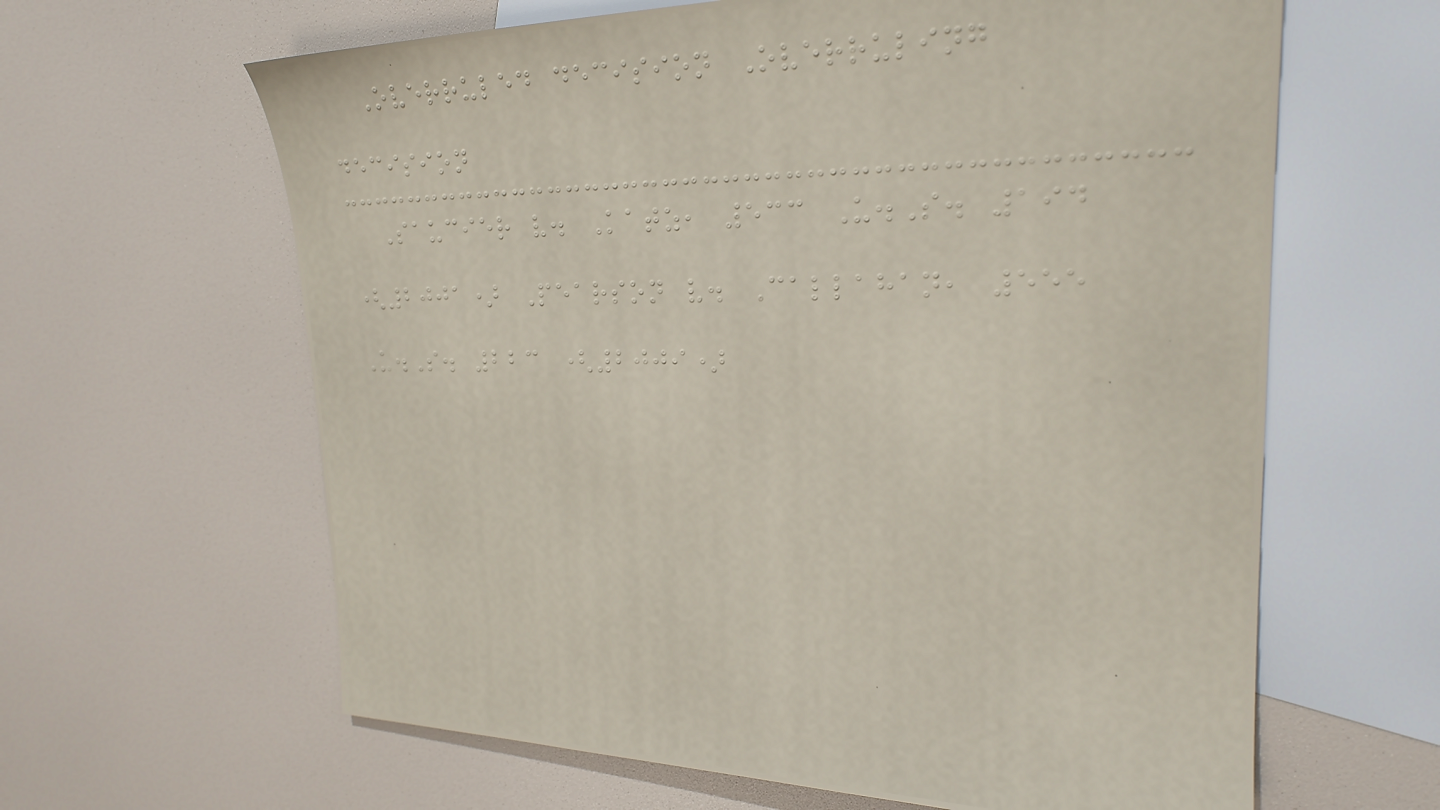Overruled decision Overruling
decision
Saucier v. Katz, 533 U.S. 194
(2001) Pearson v. Callahan, 555
U.S. 223 (2009)
